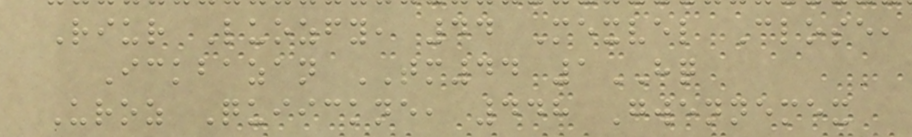Riur Luozfy, 44 Mexvel Close,
Ickbazan TM44 1HQ
Uroz Quiickne, 448 Gwennemex
